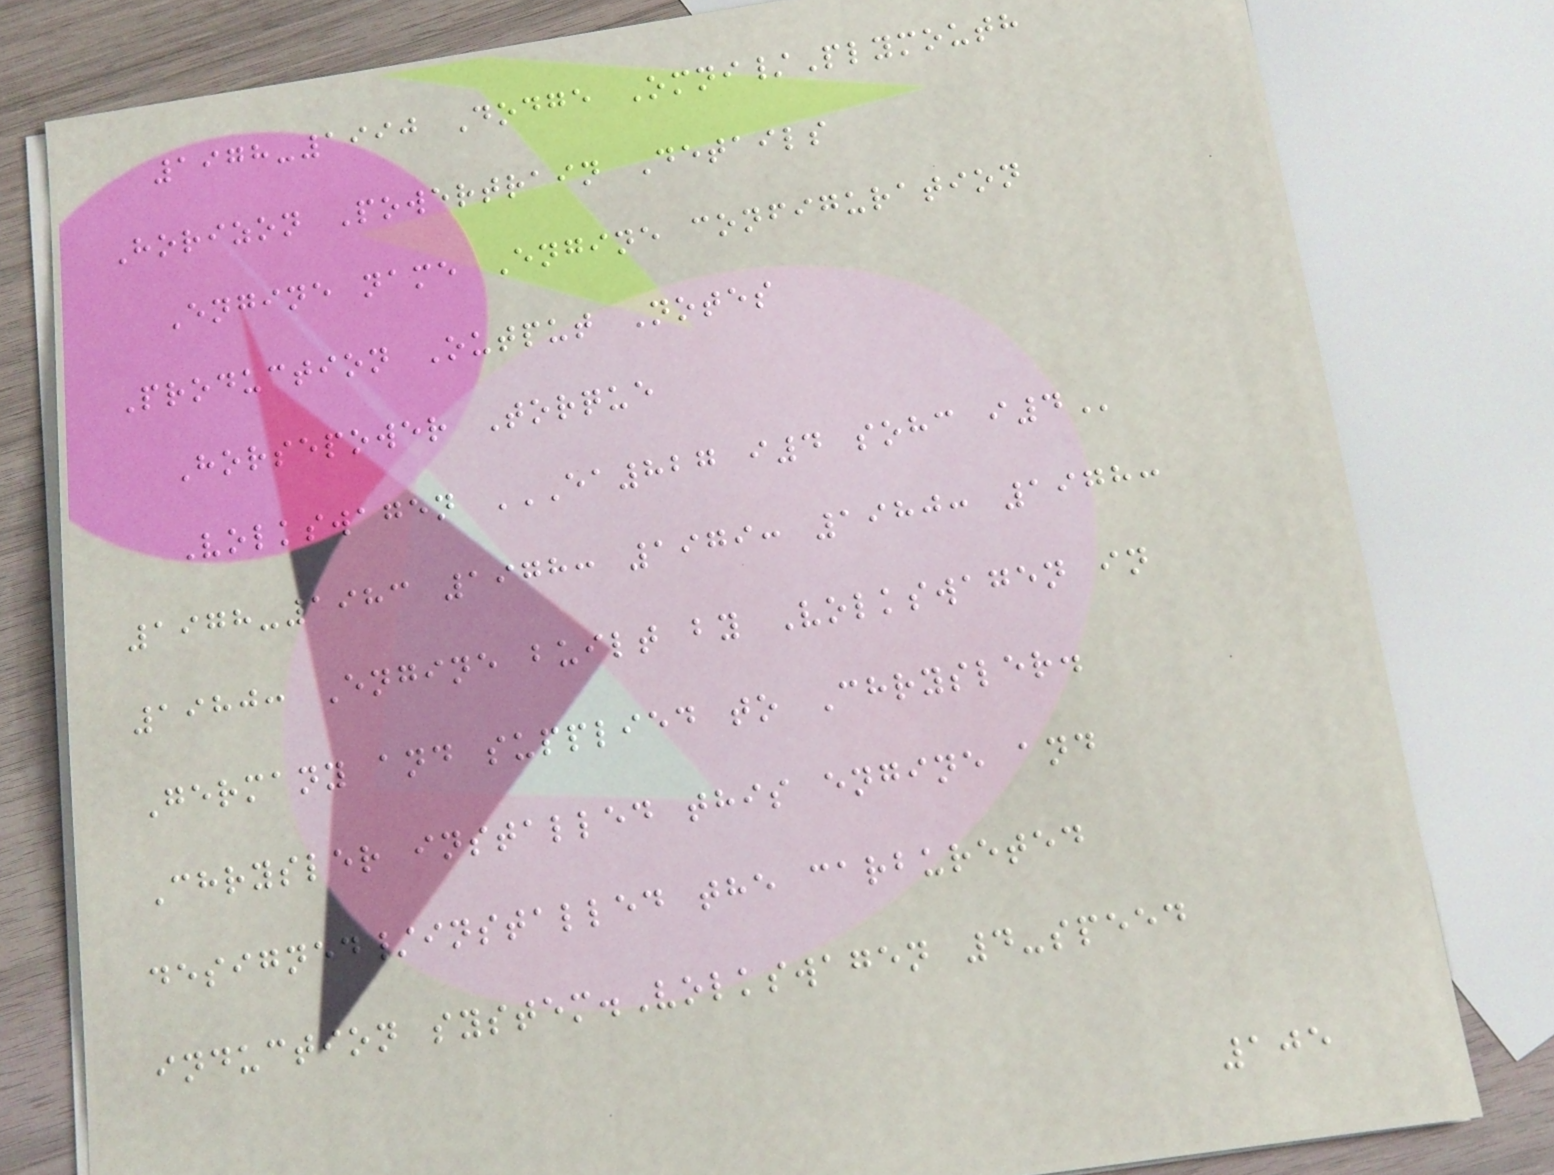1978-1990 Dodge Omni/Plymouth
Horizon Powertrain Details
Engine name Engine configuration
Production Output Notes
Horsepower Torque
Volkswagen EA827 I4 SOHC I4
1978-1983 1978: 1979: 1980: 1978:
1980: Engine built by Volkswagen in
Germany and supplied to Chrysler.
Chrysler installed this engine and
designed/installed the carbureted
induction system.Volkswagen 4-speed
105
